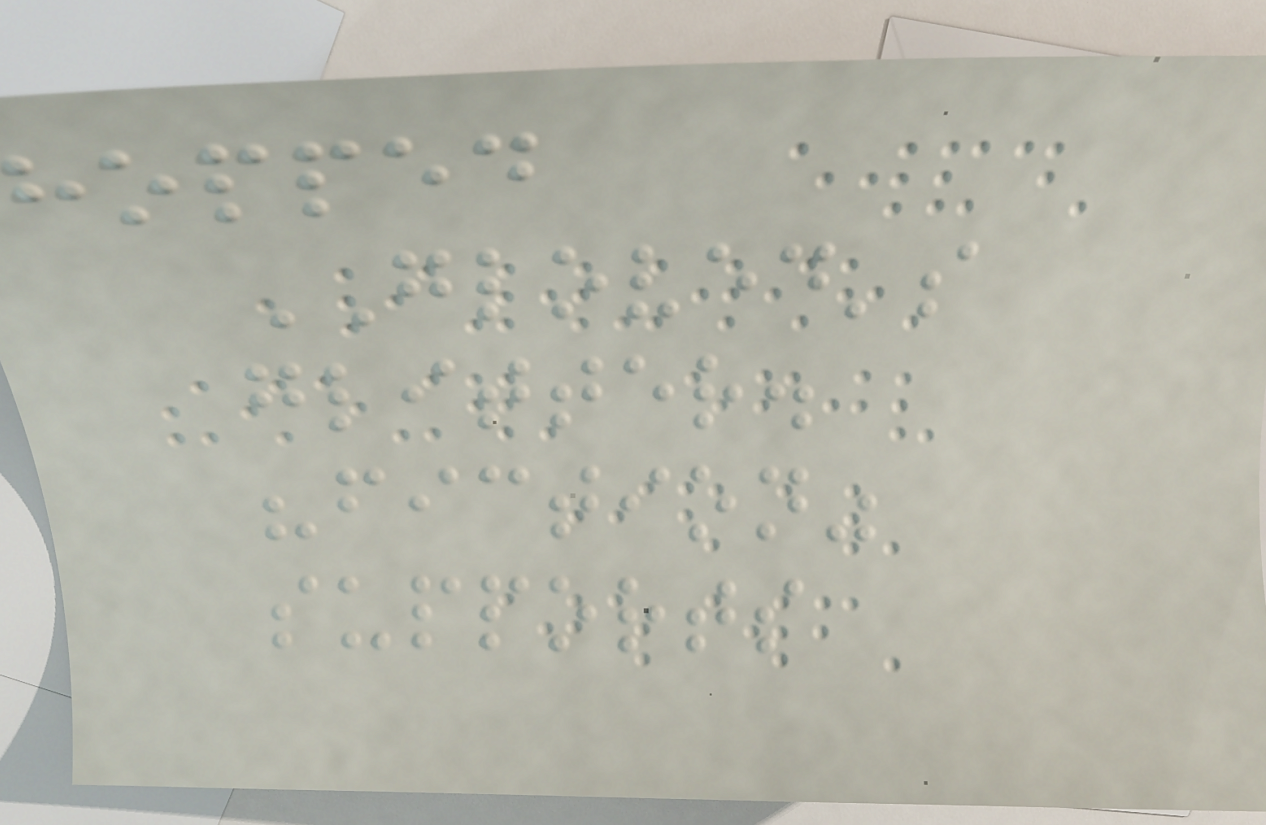hopped
GLOVED's
glitter.
"fiction"
supports
